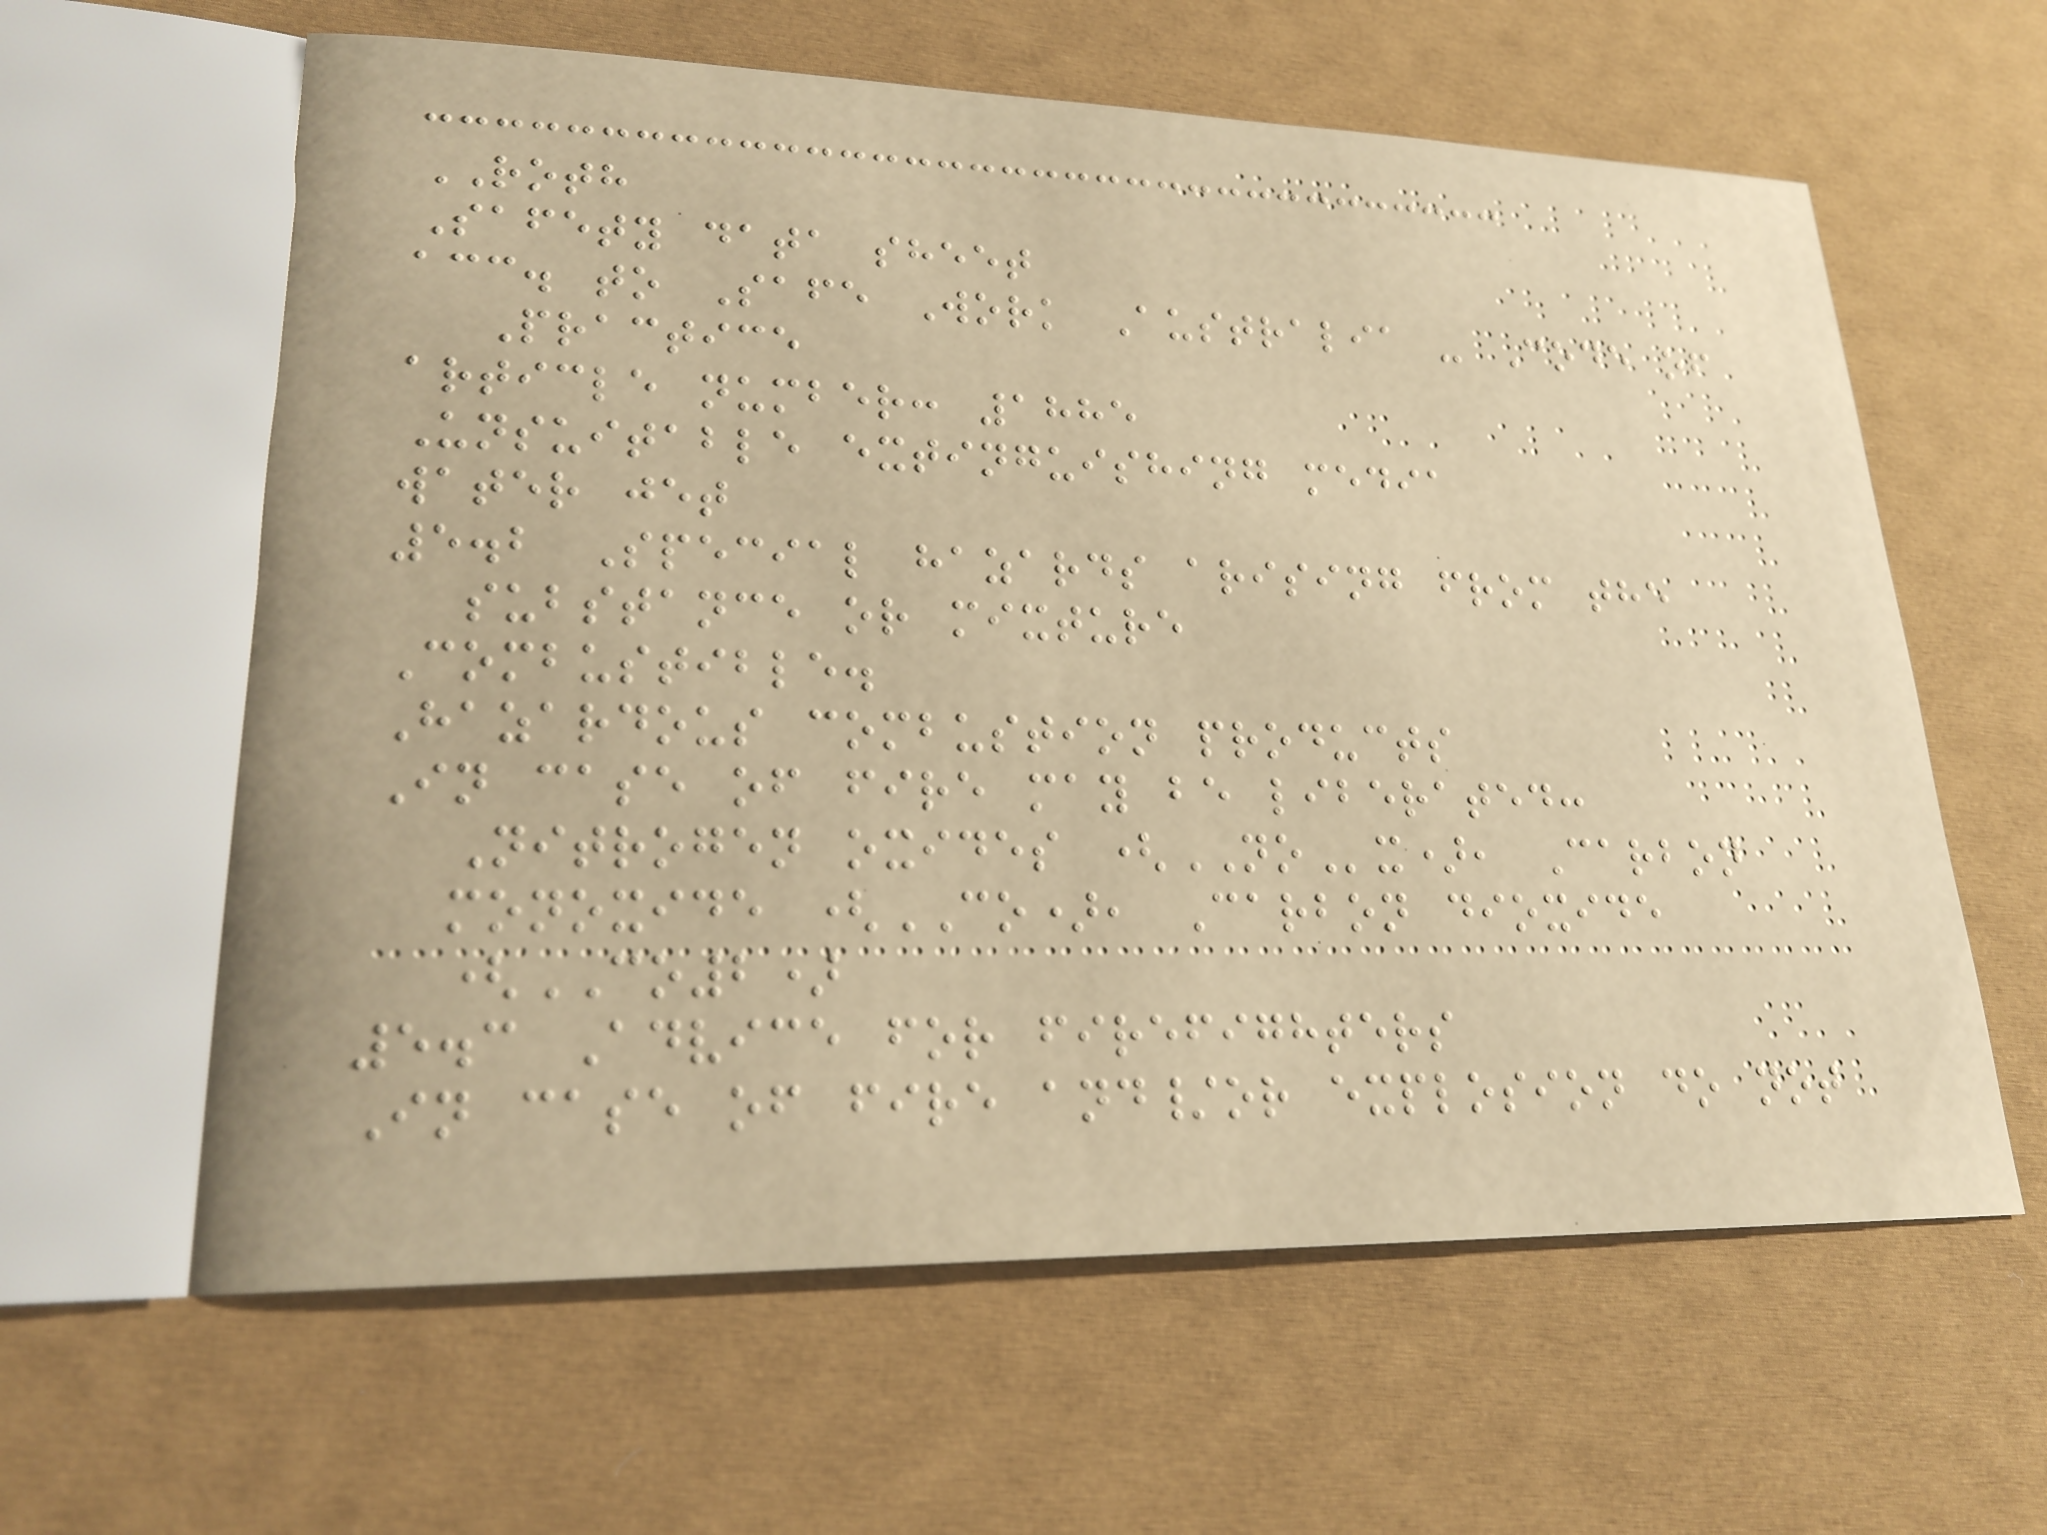ROTH
Safety data sheet
acc. to Safe Work Australia - Code of
Practice
article number: 1885
Unsuitable extinguishing media
water jet
5.2 Special hazards arising from the
substance or mixture
Combustible.
Hazardous combustion products
In case of fire may be liberated:
Nitrogen oxides (NOx), Carbon
monoxide (CO), Carbon dioxide
(CO2)
5.3 Advice for firefighters
In case of fire and/or explosion do not
